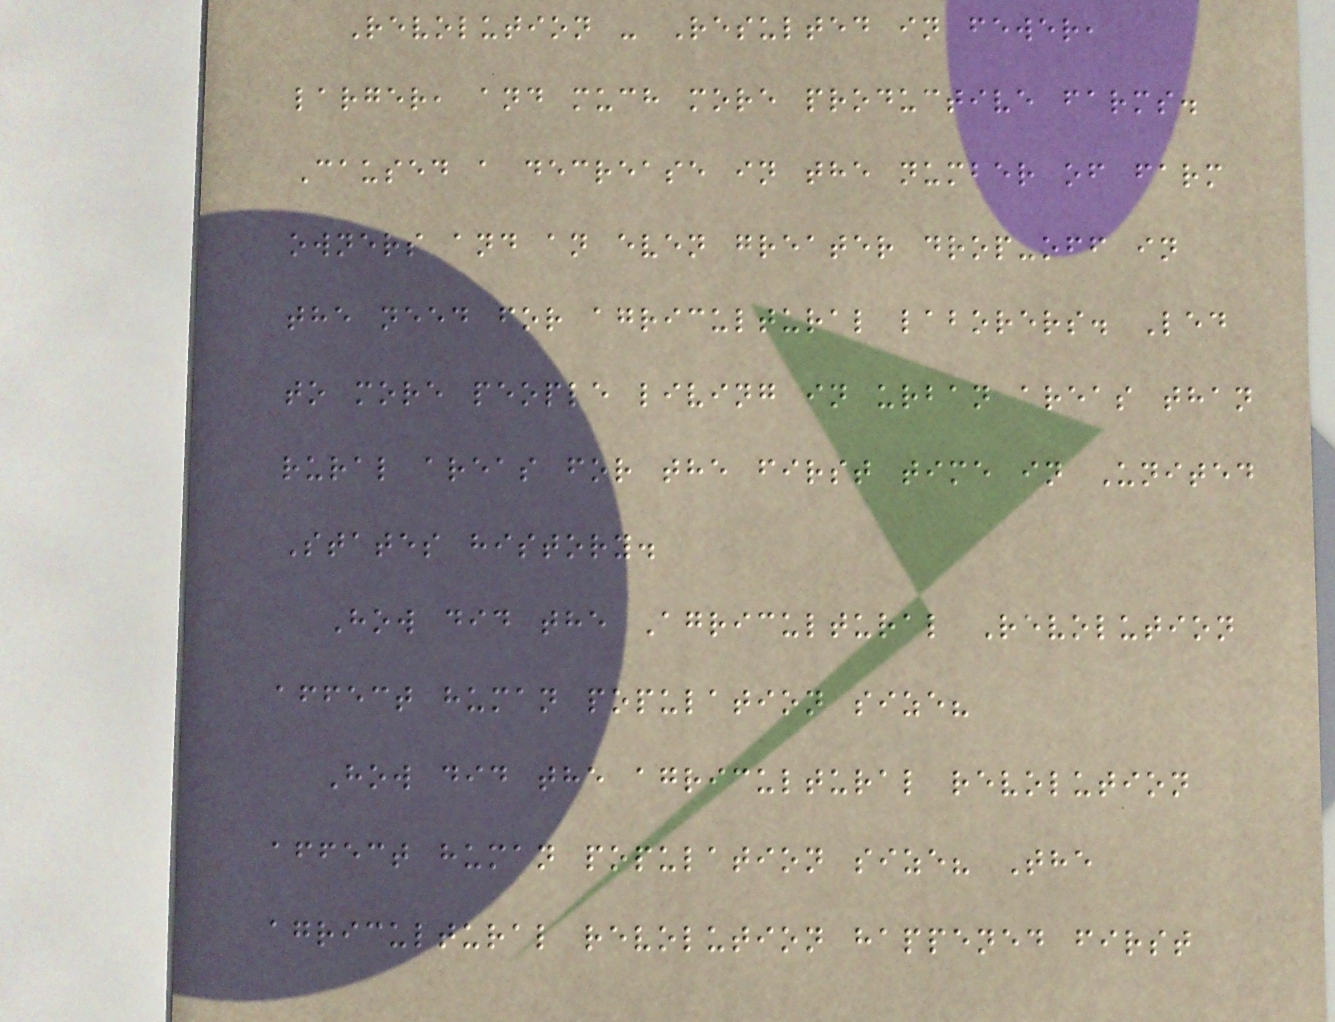Revolution - Resulted in fewer,
larger, and much more productive farms.
Caused a decrease in the number of farm
owners and an even greater drop-off in
the need for agricultural laborers. Led
to more people living in urban areas than
rural areas for the first time in United
States history.
How did the Agricultural Revolution
affect human population size?
How did the agricultural revolution
affect human population size? The
agricultural revolution happened first
